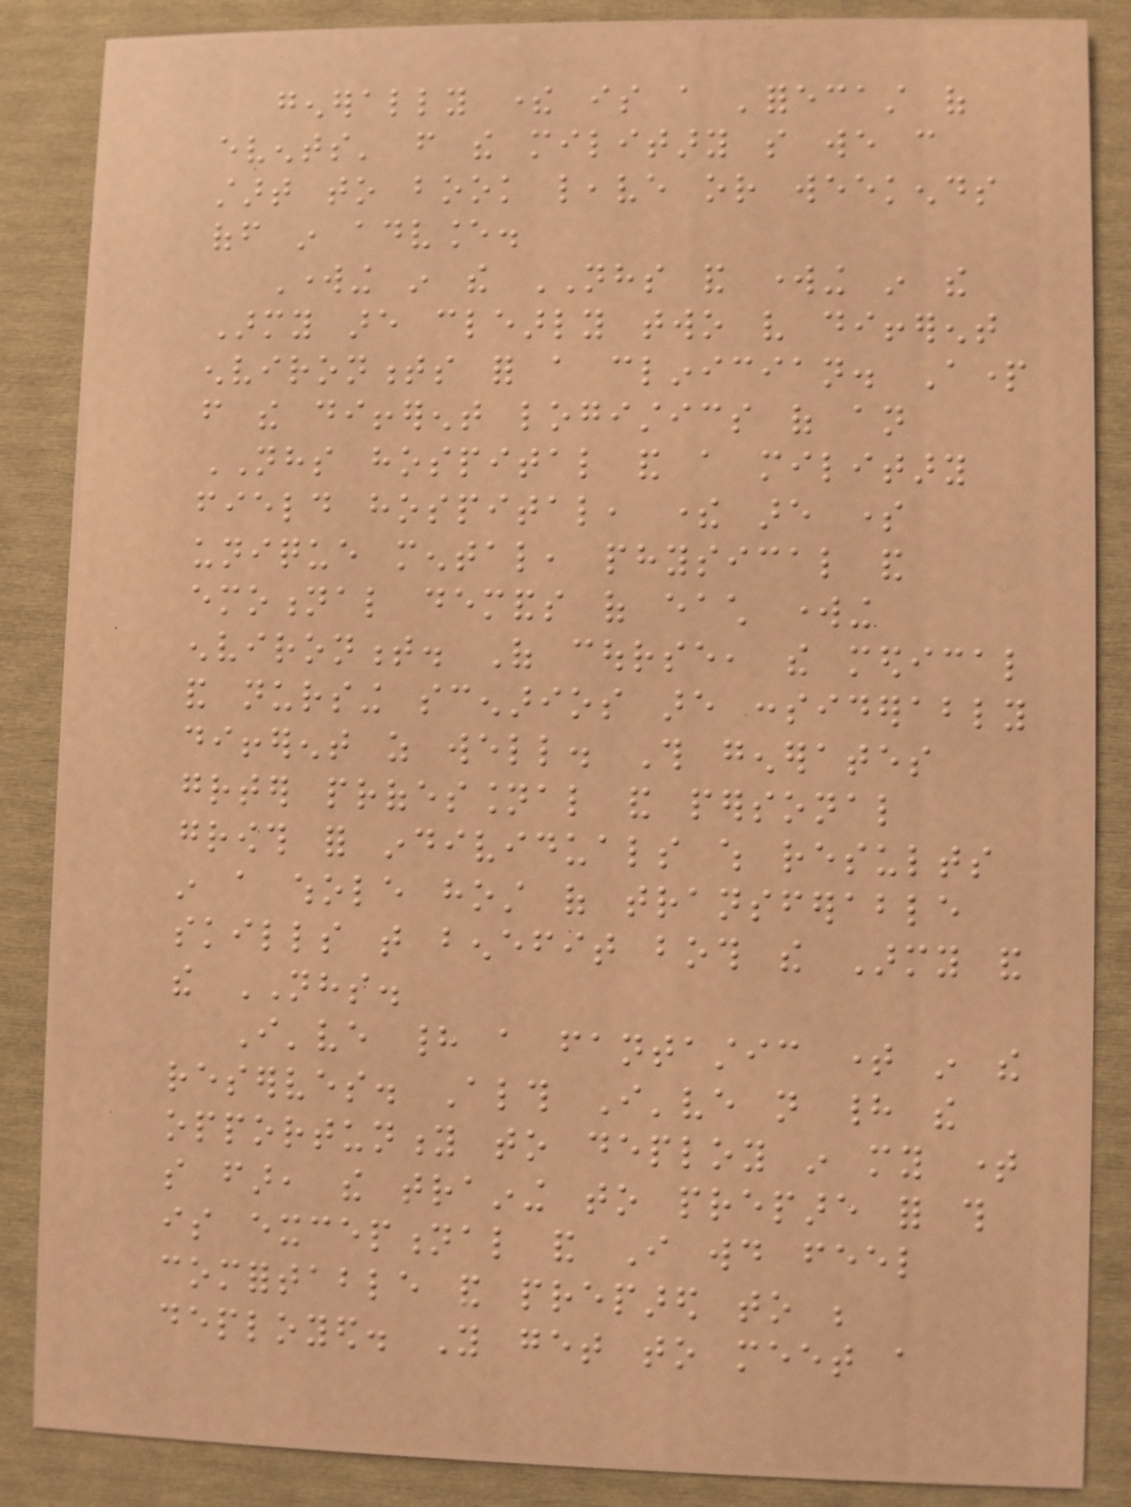generally there is a 'forecast of
events' from the military so we can
start to book leave or weekends
off in advance.
Working in the NHS and working in the
Army are clearly two very different
environments for a clinician. Apart
from the different logistics of an
NHS hospital and a military
field hospital, there are some
unique mental, physical and
emotional demands of each working
environment. Of course, the medical
and nursing scenarios are considerably
different as well. This generates
greater professional and personal
growth for individuals which results
in a whole host of transferable
skills that benefit both the Army and
the NHS.
I've had a fantastic time in the
reserves. Although I've not had the
opportunity to deploy in my time
so far, the training to prepare for this
is exceptional and I would feel
comfortable and prepared to be
deployed. You get to meet a
